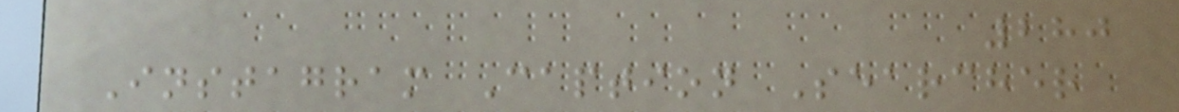280
Instagram Caption Searcher
